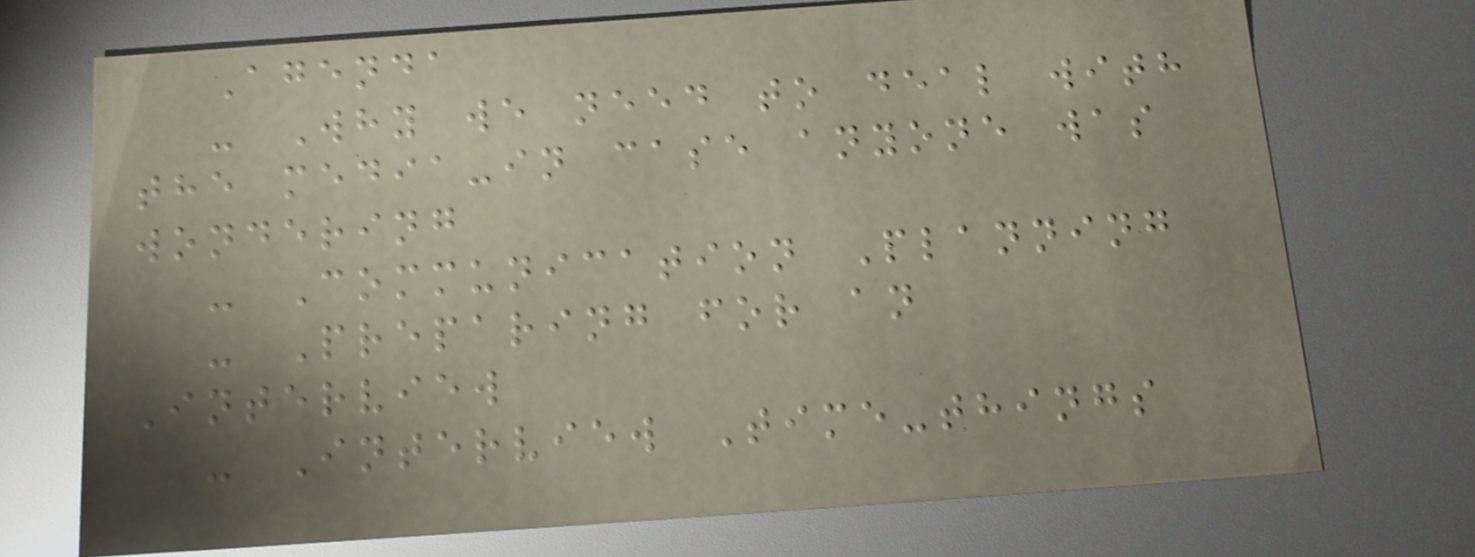Agenda
- Why we need to deal with
the media-in case anyone was
wondering
- Communication Planning
- Preparing for an
Interview
- Interview Time-things
